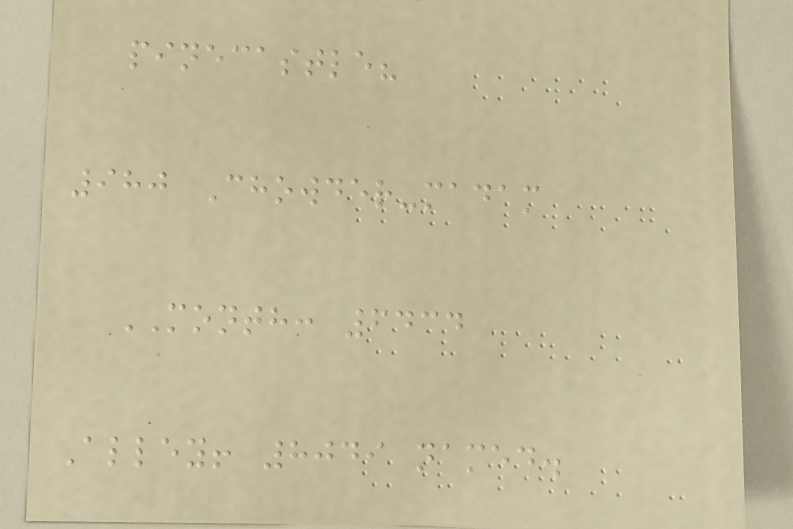pinecastle?
980 Chowder-madam
MONTH: 6434
Alley! 8049 named.
